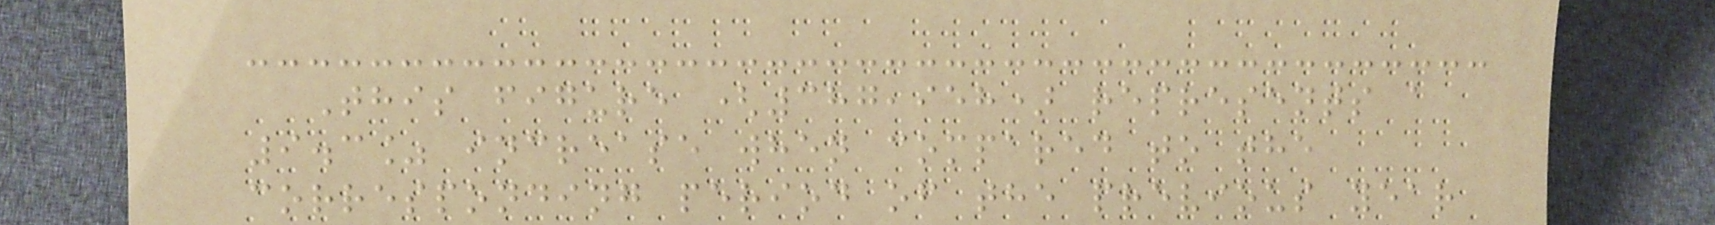This figure (387,958) represents a
9.3% increase when compared to the
corresponding period of the previous year
